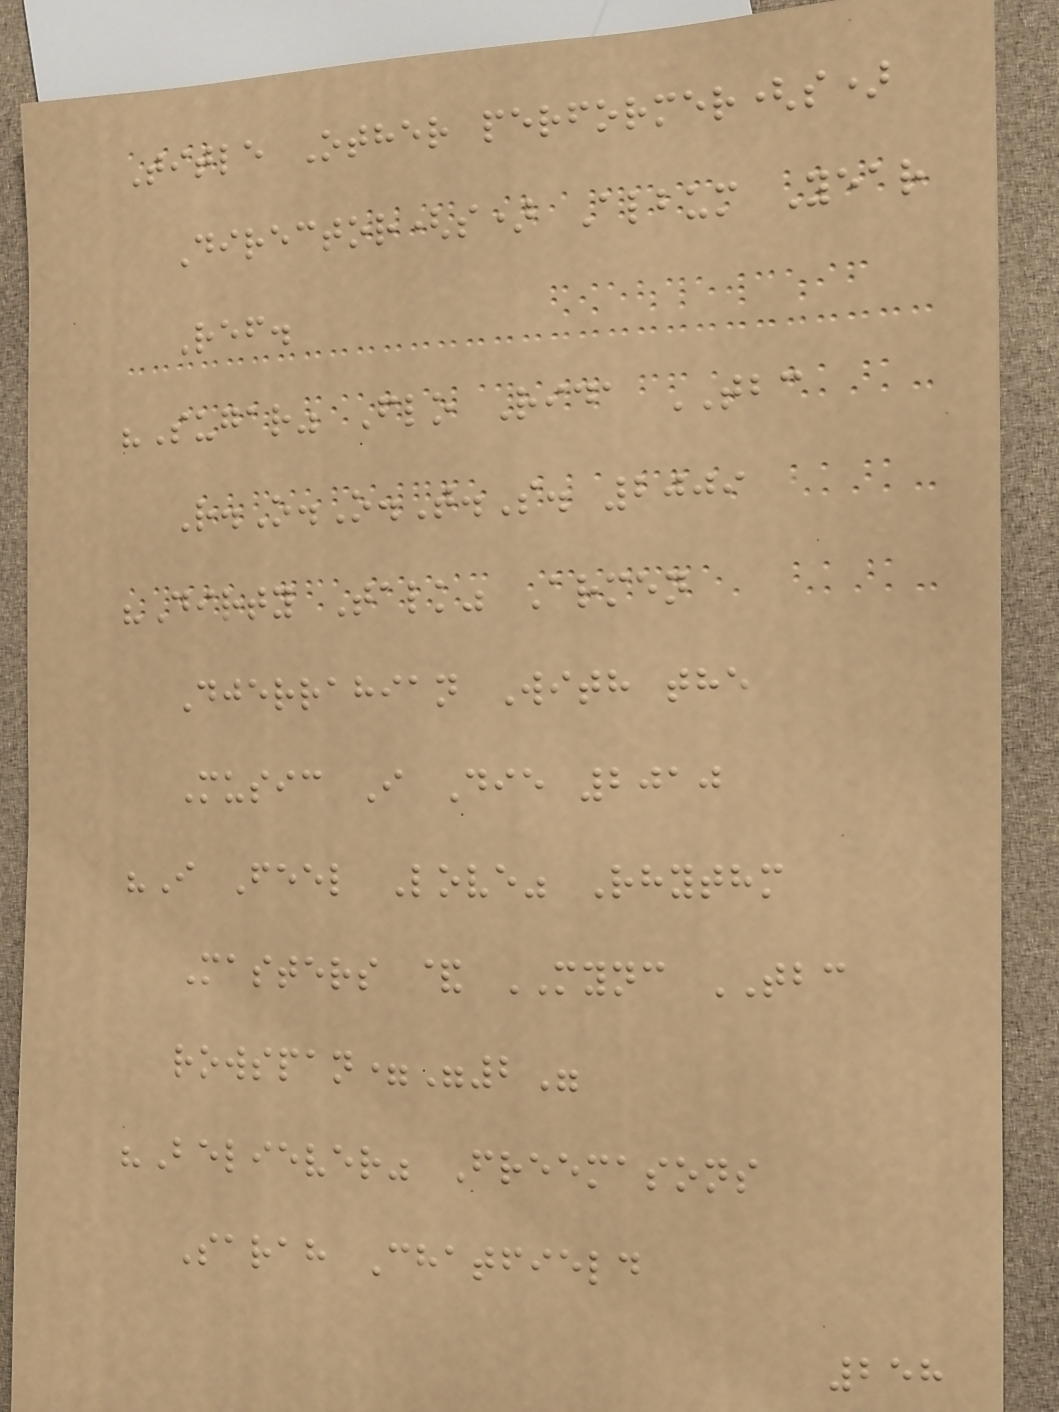Title Other performer(s)
Director(s) Album Year
Ref.
"Sugar" Flo Rida TBC
R.O.O.T.S. 2009
"Dirty Talk" Armen
Djerrahian With the
Music I Die 2010
"I Feel Love" Rhythm
Masters & MYNC TBC
rowspan="2"
"Believer" Freemasons
Sarah Chatfield
258
